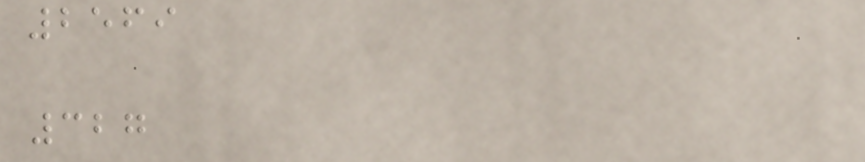2569
327
